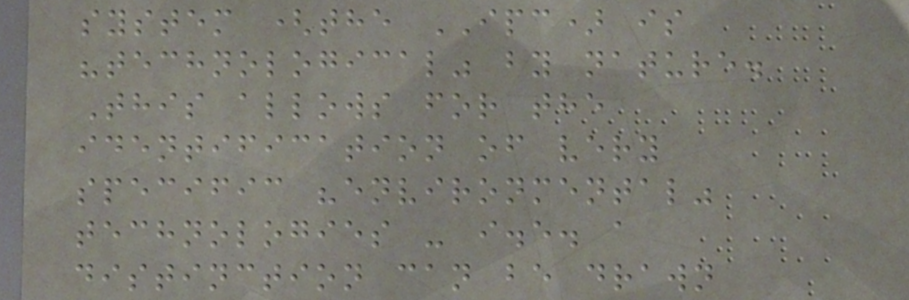system (the IPC) is
"technological" by nature.
This allows for the
identification of very
specific "environmental"
technologies - i.e. a
distinction can be drawn
